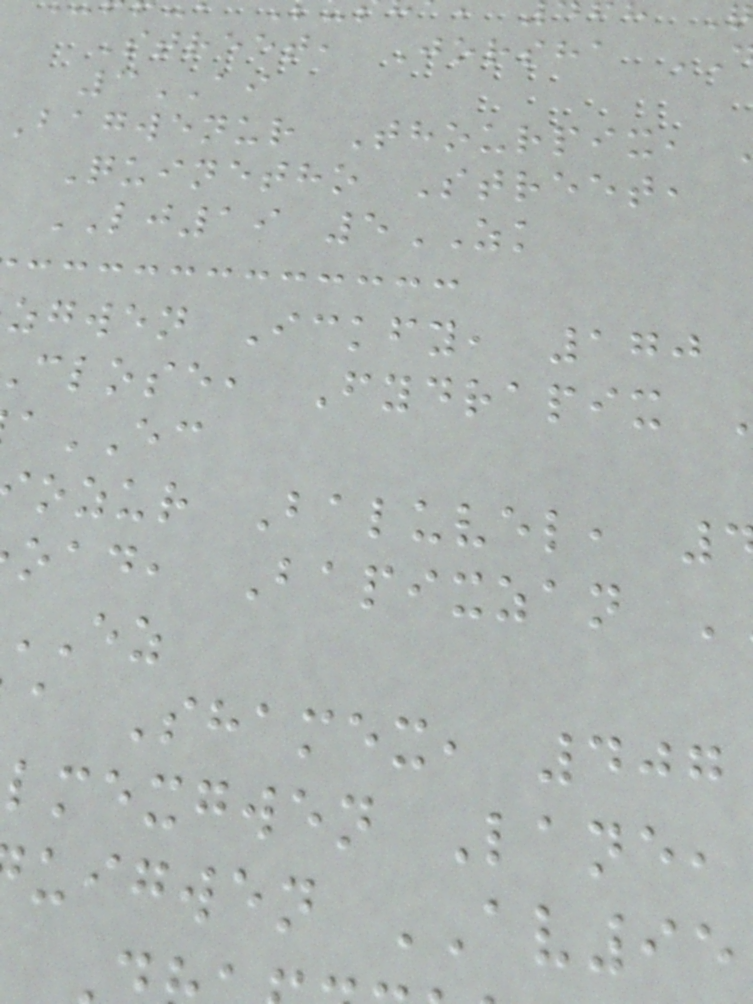Street, Jorsha
3AI
bagwenur Thourpix,
Quinetho Street,
LJ19 5ZK
zgwen Ickfy, 170
close, Fydrapix
EC
ozur Baluvel,
oad, Bapixzan
a Shamex, 407
lmexgwen Lane,
uigwen AV95
